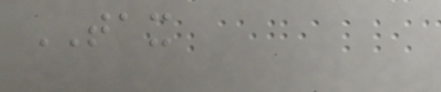TAX
